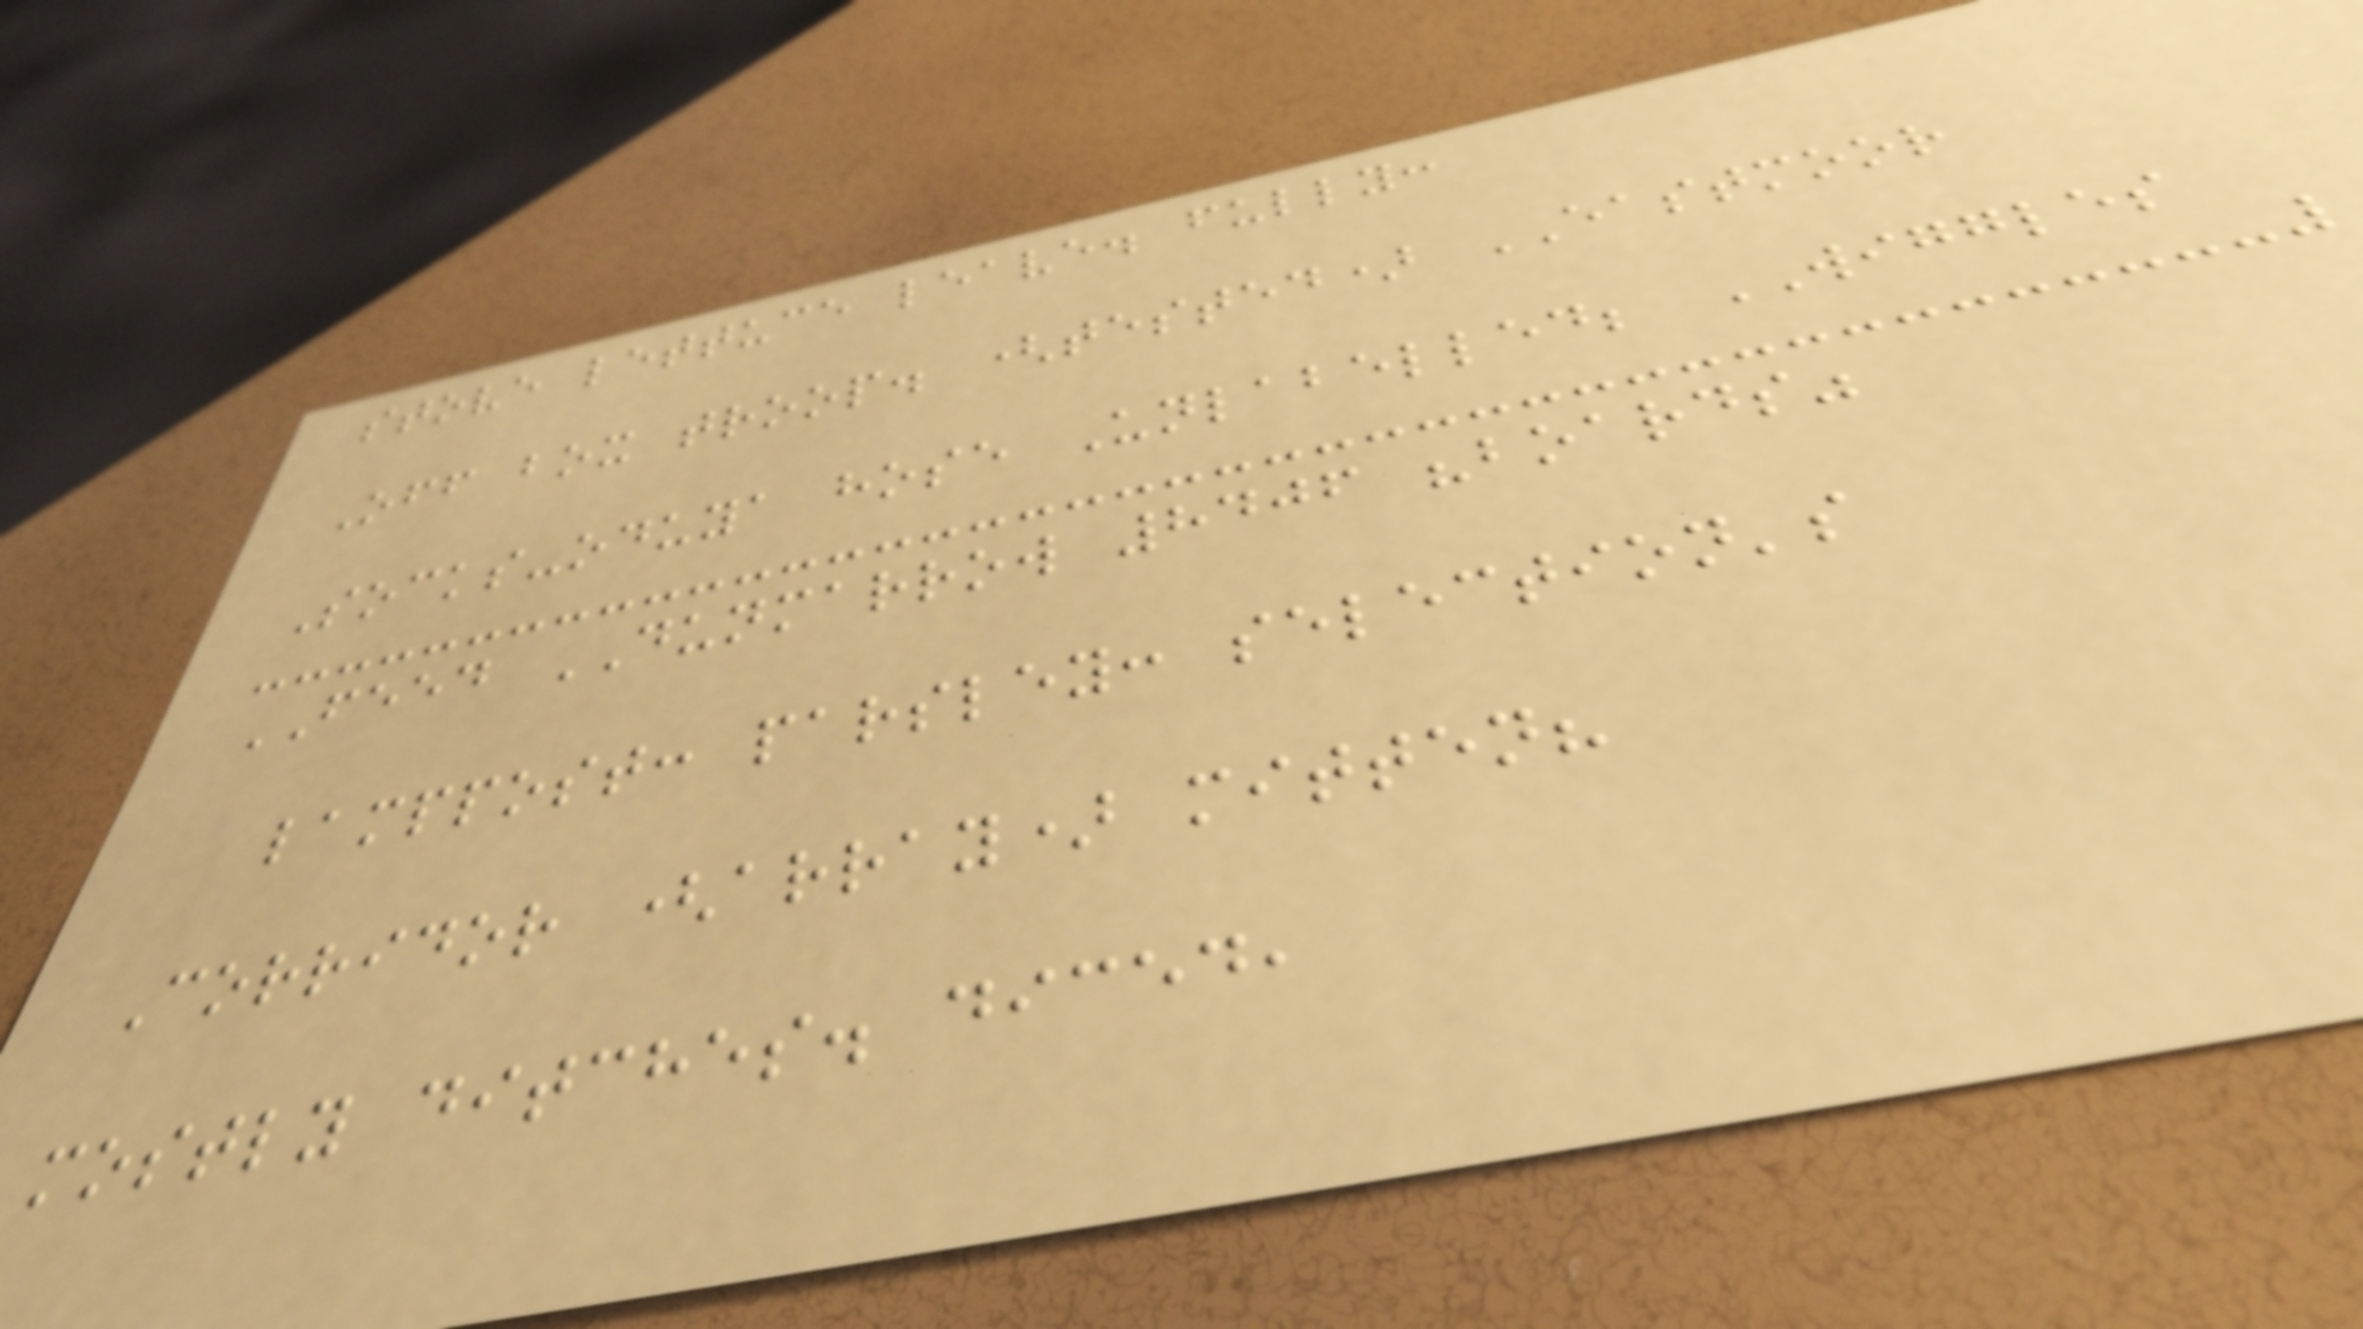stove lettuce leave. fully:
Off box troop. (tested) EASTMOOR
Socks-oduya hose Unlabelled; WIGGLES
FEED DUNMARROW 8406 "boards"
lamppost: parsley: selection's
Corridor (array) mitten?
mostly ditches. diced,
